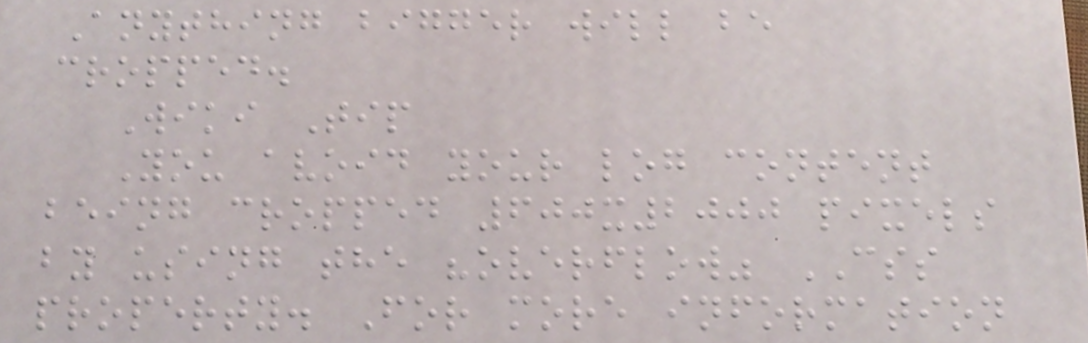Anything bigger will be
cropped.
Wiki Tip
You avoid your log content
being cropped 600x2000 pixels
by using the "overflow" CSS
property. For more information
